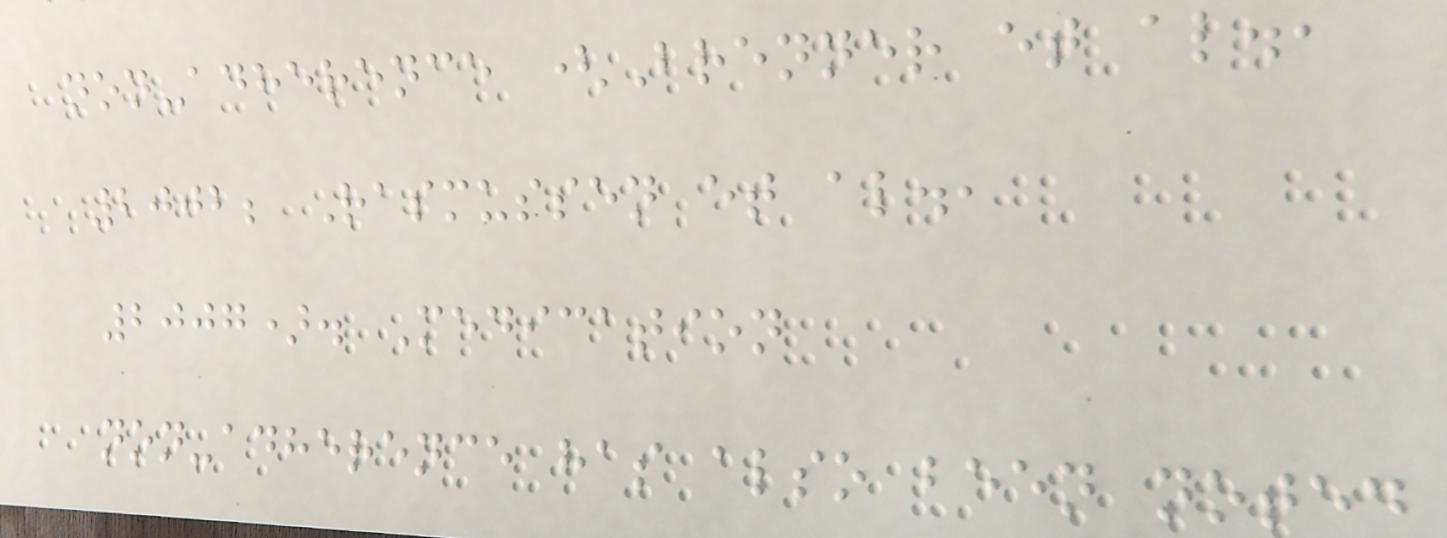non-adherence (Brenner et al.,
2002; Rasmussen et al.,
2007). Medication
non-adherence has also been noted
